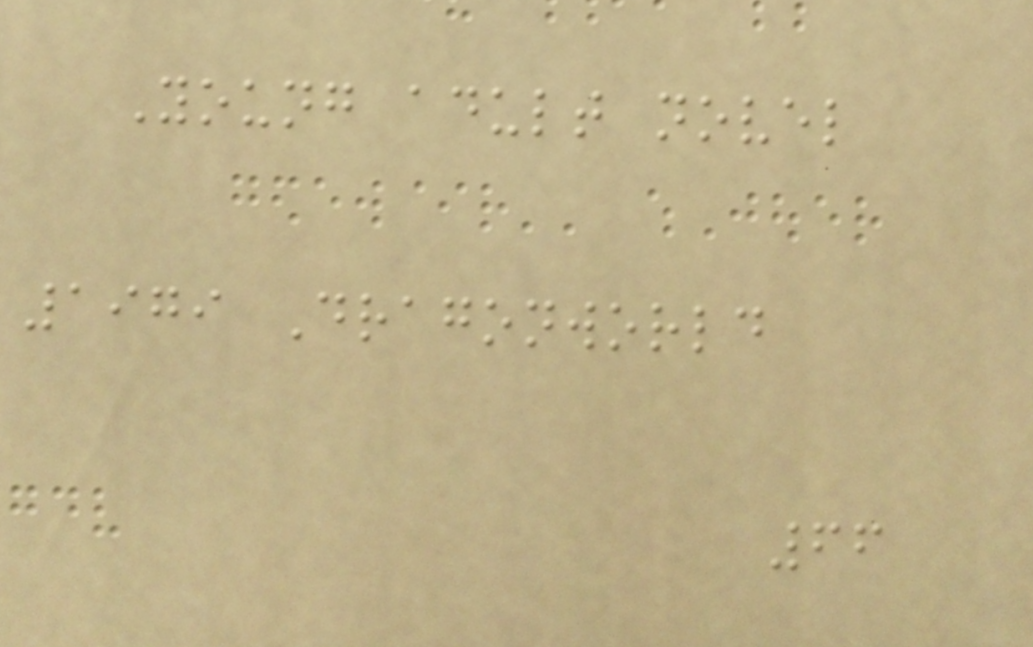Young adult novel
1979 Dragonworld
66
